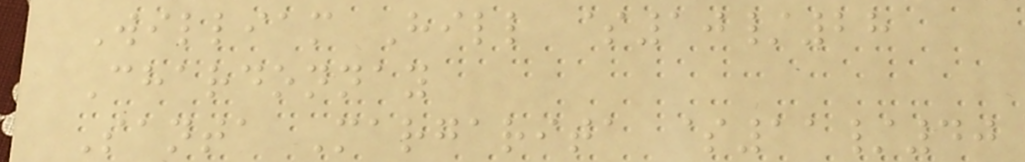William Hill $10/28
Chardonnay
Santa Margarita $11/40
